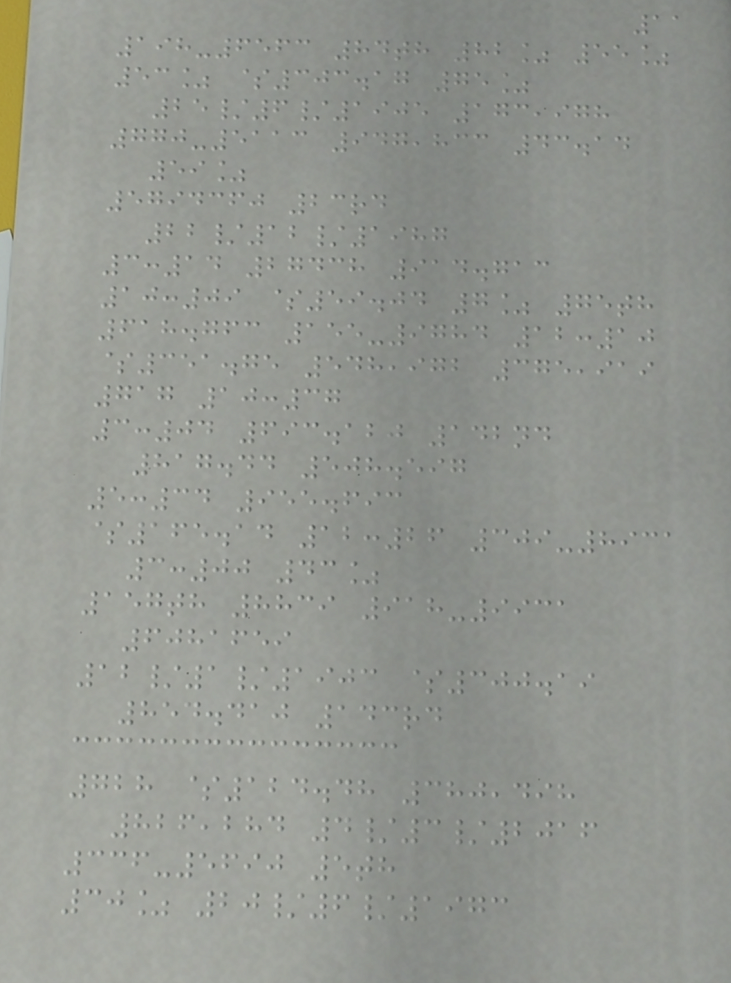11
198-6563 84th 82% 55%
53% $303.17 75%
25/6/1905 173,978
770-5113 947,833 43.14
59%
5794360 23rd
22/12/1987
3:14 27438 914.713
10:09 $59.04 7% 75th
618.763 155-9784 12:10
$351.75 548,972 375,919
717 10:37
3:04 693.120 142nd
817.44 508.597
5:34 955.693
$165.14 12:26 309-8931
3:00 43%
157th 8839 918-9931
6081659
12/1/1903 $300.19
854.410 143rd
728 $124.48 380,498
826,284 4/3/2016
336-5690 5th
30% 20/6/1973
